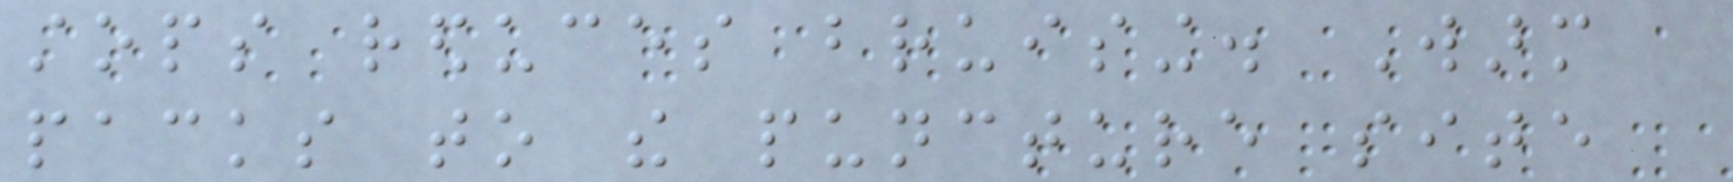stops reduces bruising. Warm
packs to the puncture site
